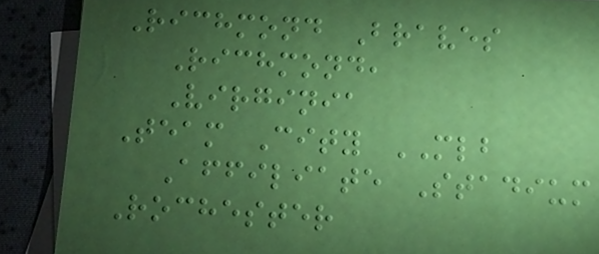Richmond Braves
Richmond,
Virginia
Team City MLB
Affiliate Stadium
Rochester
